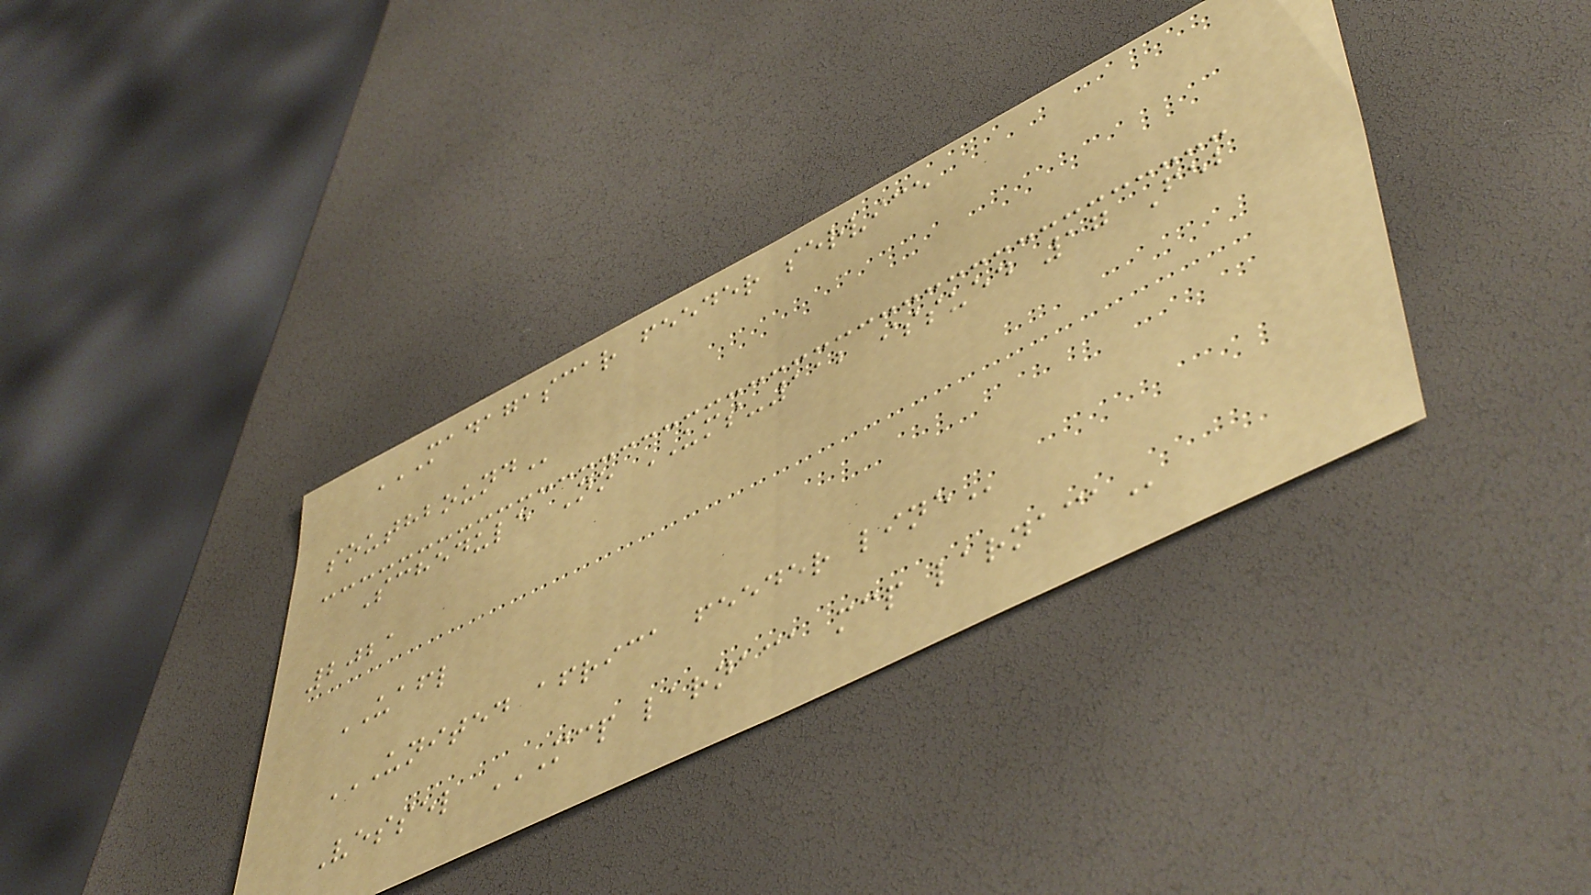MADAGASCAR FEEDER SERVICE
SOUTHBOUND
Schedule No UMS-112 issued 17 Feb
2021
UAFL
UNITED AFRICA FEEDER LINE
Vessel MCP LARNACA MCP LARNACA
